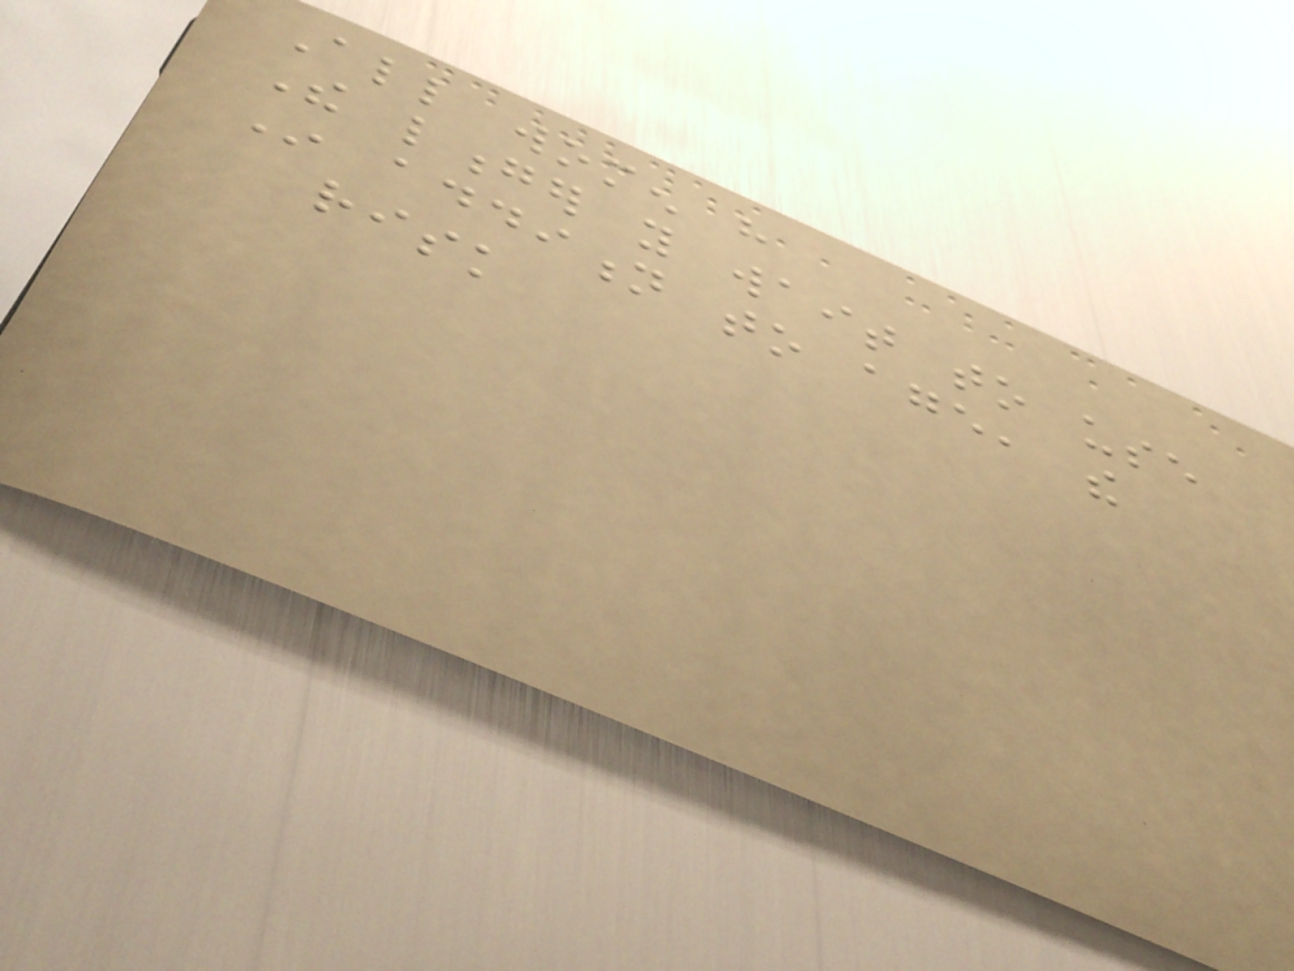All women have
The longer you wait to use
In addition to age, the
risk
